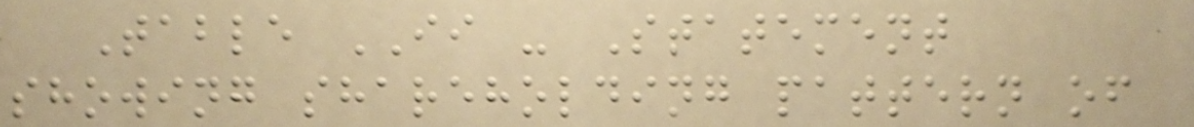Table II - Statement
showing shareholding pattern of
